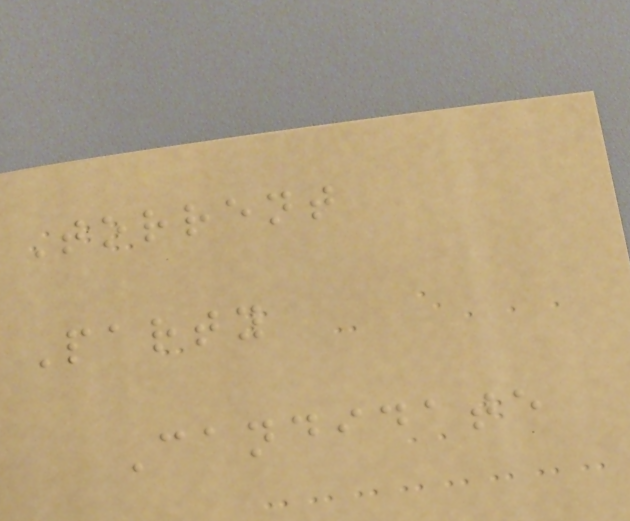Torrent
Party
Candidate
